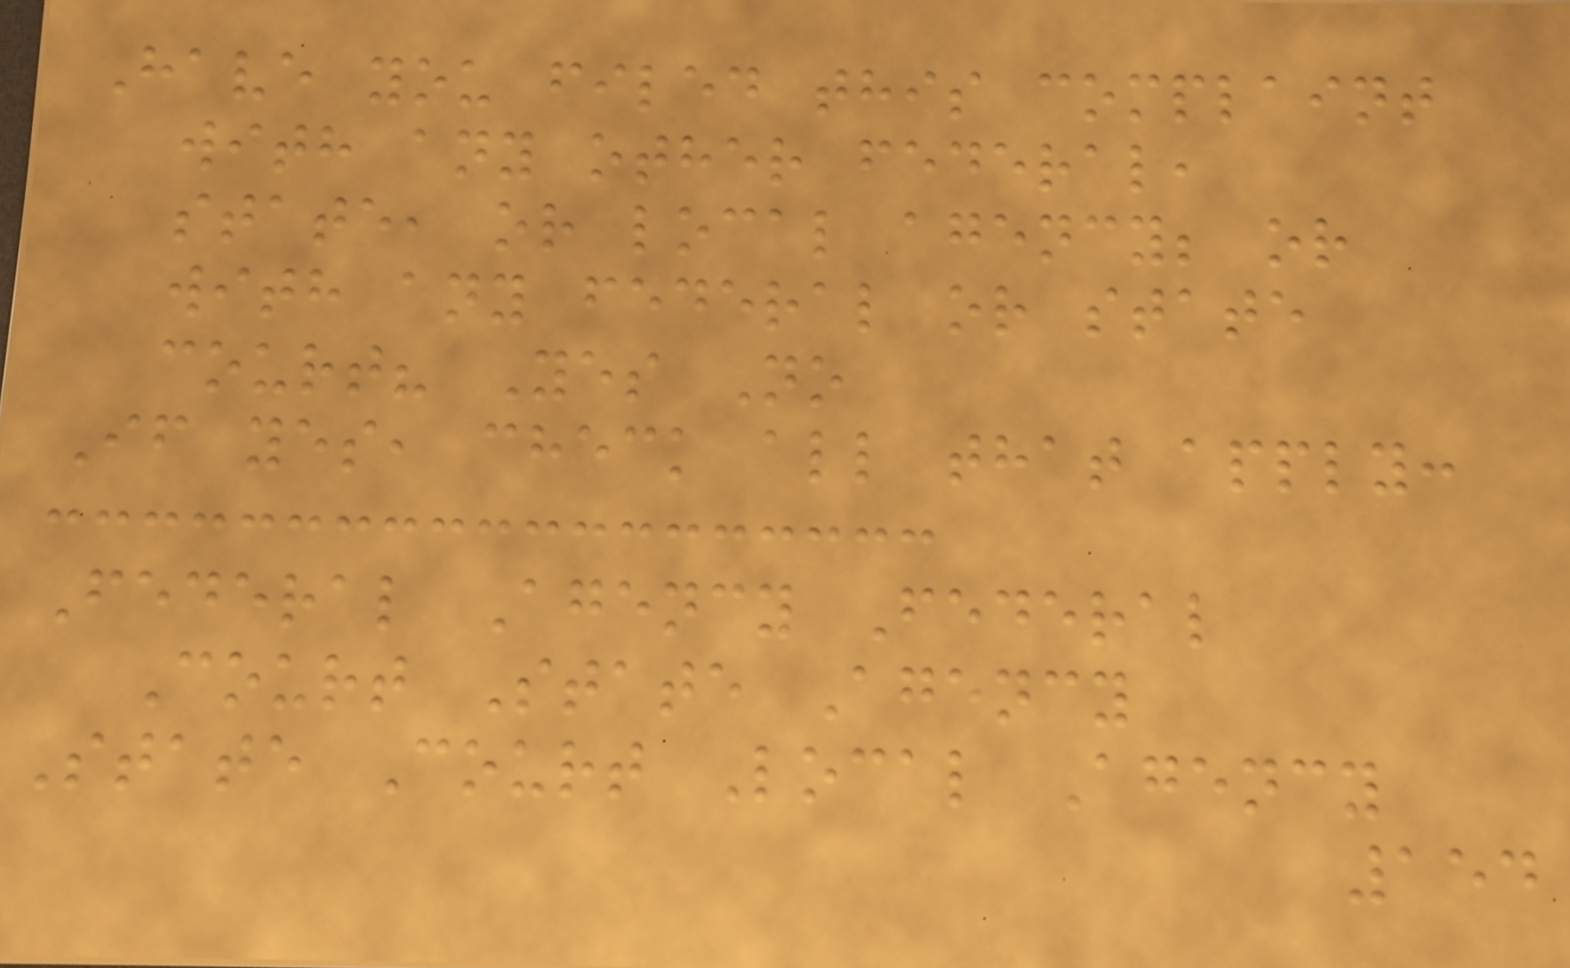Have you filed this complaint
with any other federal,
state, or local agency; or
with any federal or state
court? Yes No
If yes, check all that apply:
Federal Agency Federal
Court State Agency
State Court Local Agency
154
